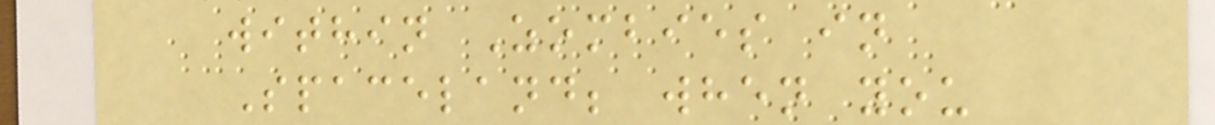within Zombies in
Spaceland; when you
